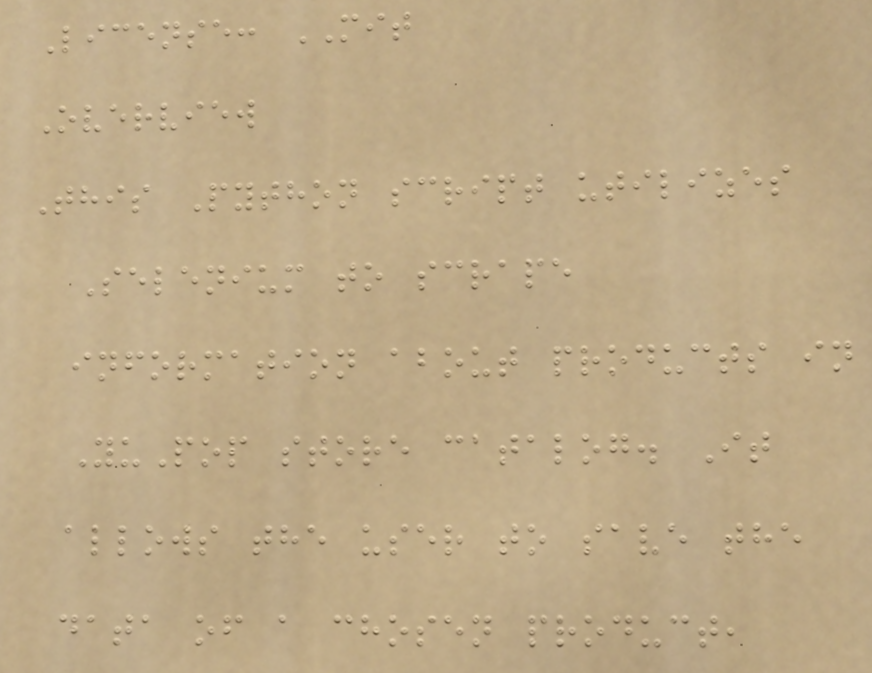License: MIT
Overview
This Python script utilizes
Selenium to scrape
information about products in
YuPop store catalog. It
allows the user to save the
data of a chosen product,
